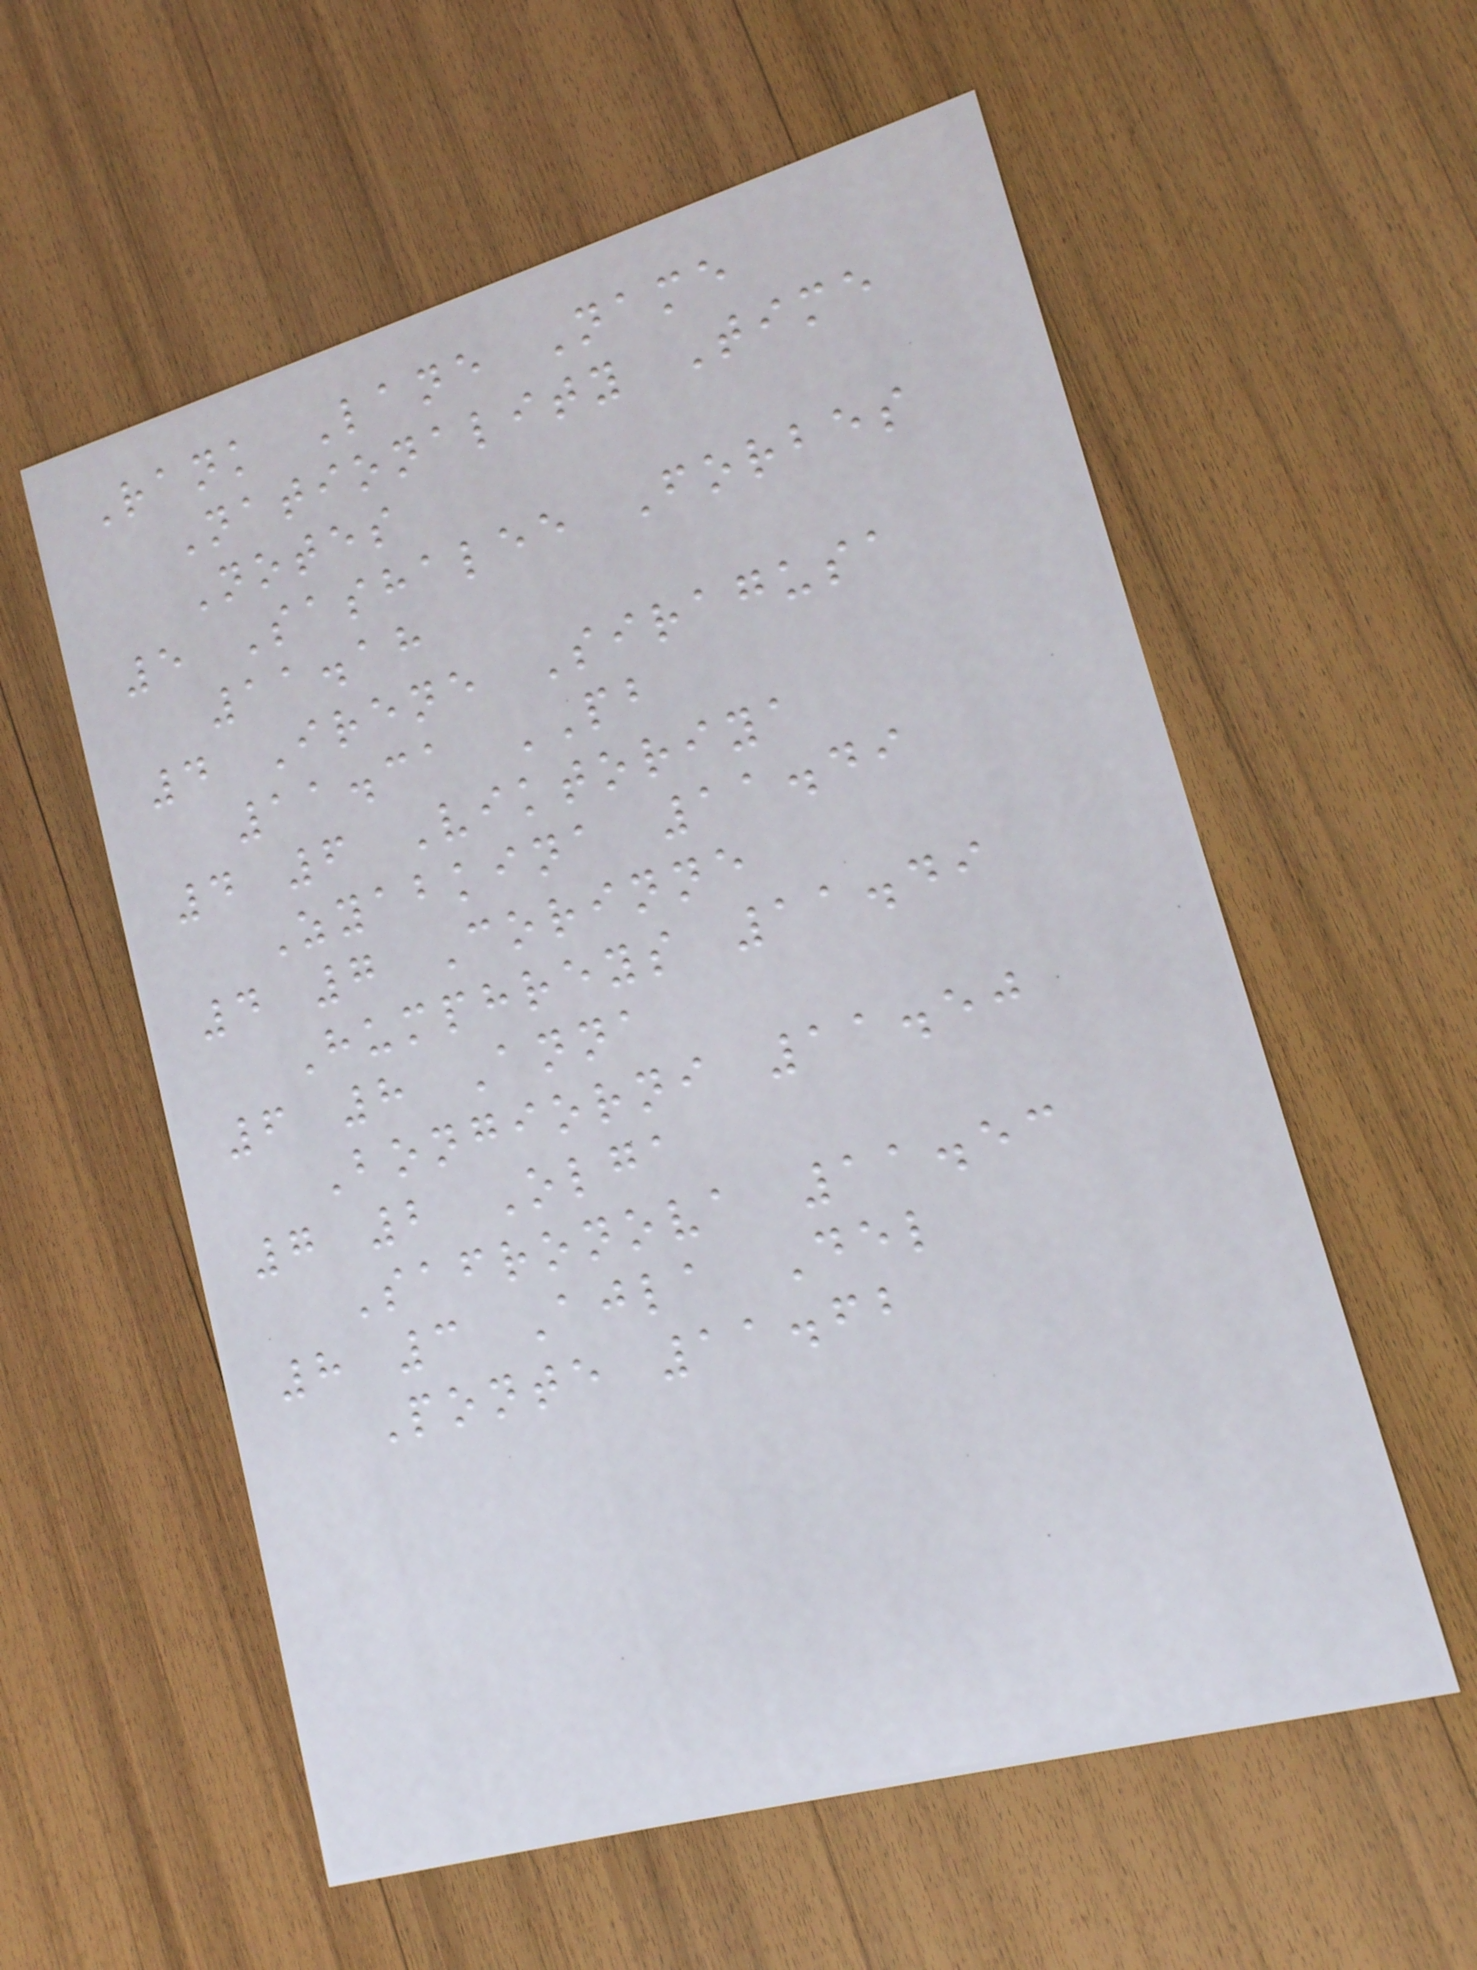Rank Lane Name
Nationality Time
Notes
5 Sashalee Forbes
11.18
4 Irene Siragusa
11.31 PB
4 6 Viktoriya
Zyabkina 11.49
4 7 Corinne
Humphreys 11.49
6 8 Anna
Bongiorni 11.50
7 2 Olga
Safronova 11.53
8 3 Ajla Del
Ponte 11.62
